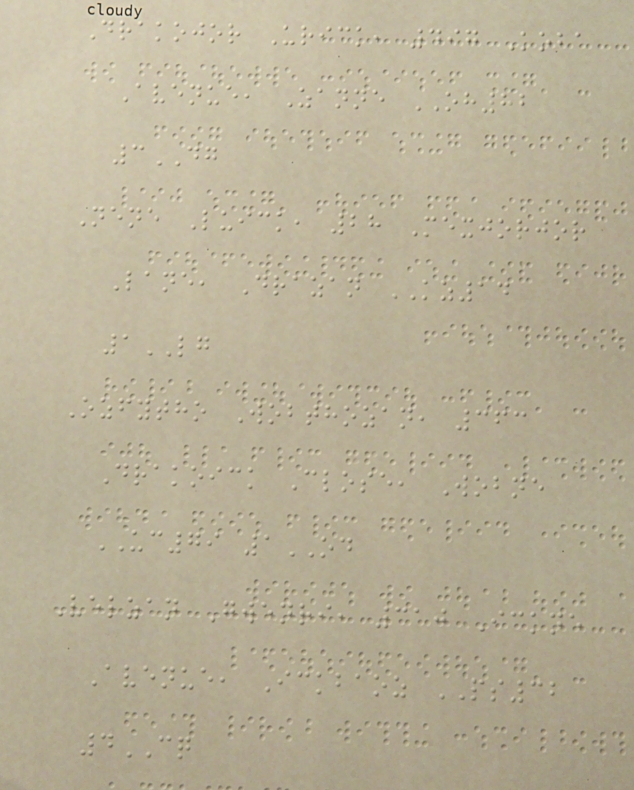Drakojor Urick, 497 Koba
Avenue, Zanne OH82
3DG
Nene Luick, 28 Mexjorjor
Lane, Drazan KZ14
1LG
Ozfytho Wobthozan, 363
Drakoick Close, Wobne
UC79 1OD
Velzan Gwenri, 310 Ickne
Avenue, Ickbaoz PS32
4CQ
